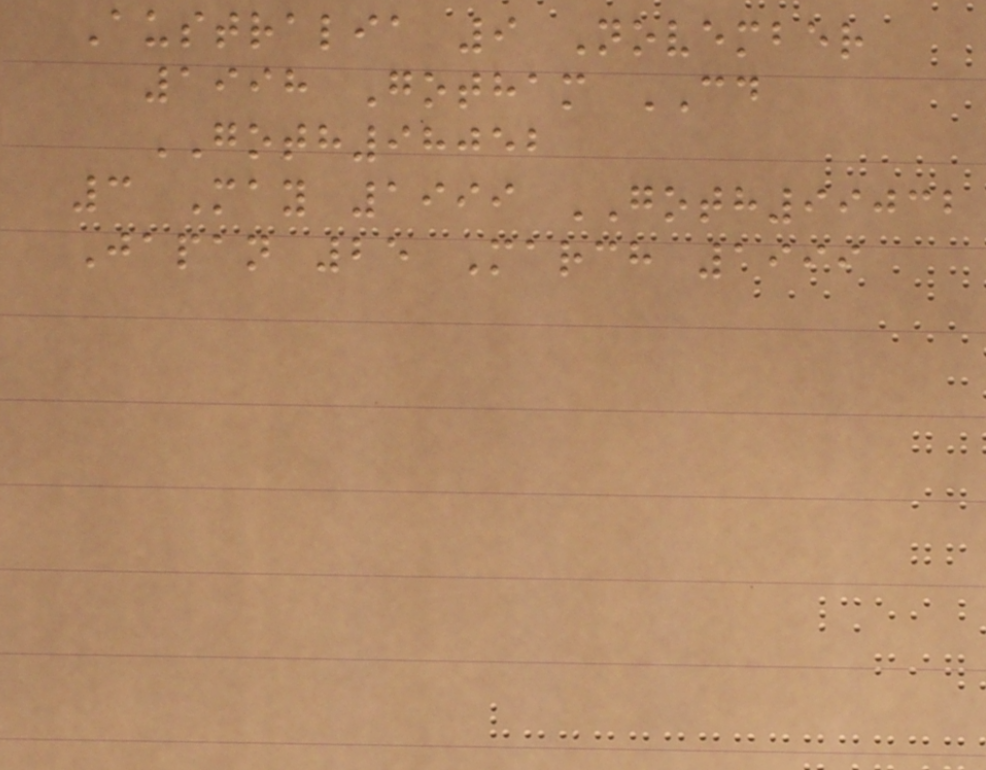Australia 9 November
1998 Gotham CD
GOTH98052
3 May 1999 GOTH99032
Japan 25 March 1999
